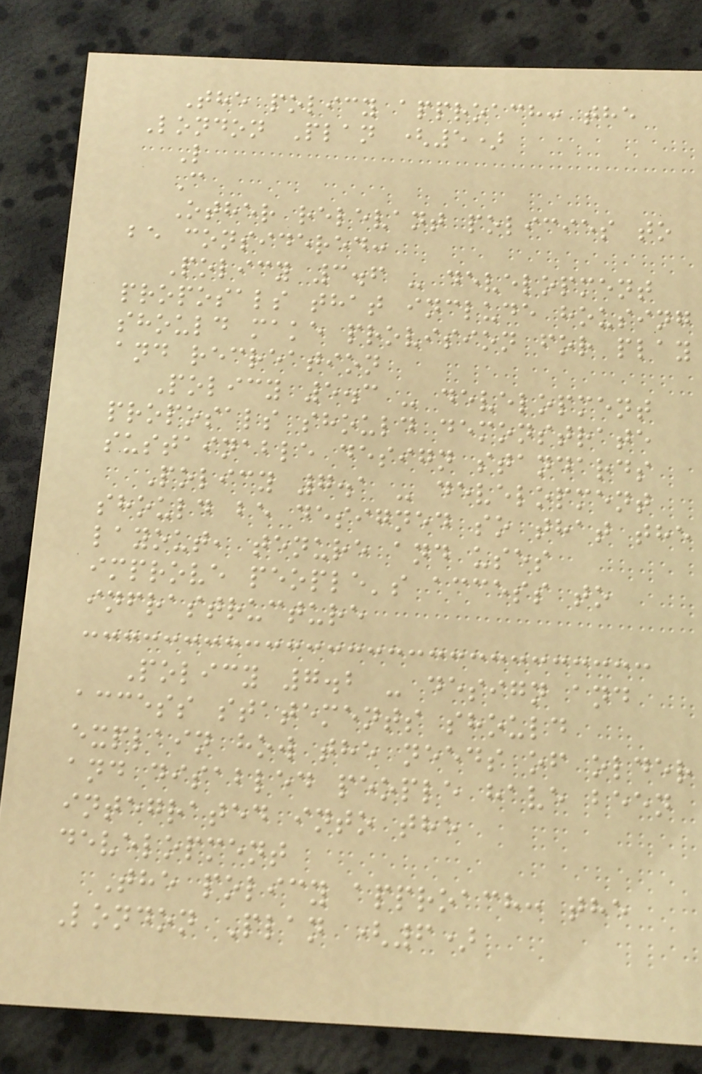The policy approach: the
London Plan (5)
L
C
Other relevant policies to
be considered:
Policy 3.6 - development
proposals that include housing
should make provision for play
and recreation
Policy 5.3 - development
proposals should demonstrate
sustainable design standards
Policy 7.1 - development
should be designed so that the
layout, tenure and uses
improve people's access to
infrastructure
Policy 7.2 - design and
access statements should
explain how the needs of older
and disabled people have been
integrated into the
development
The policy approach: the
London Plan (6)
